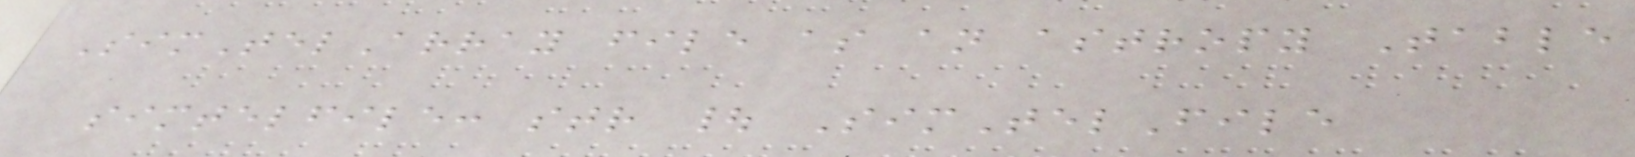SimTelArray file as an astropy Table
simtelfile: str | SimTelFile
